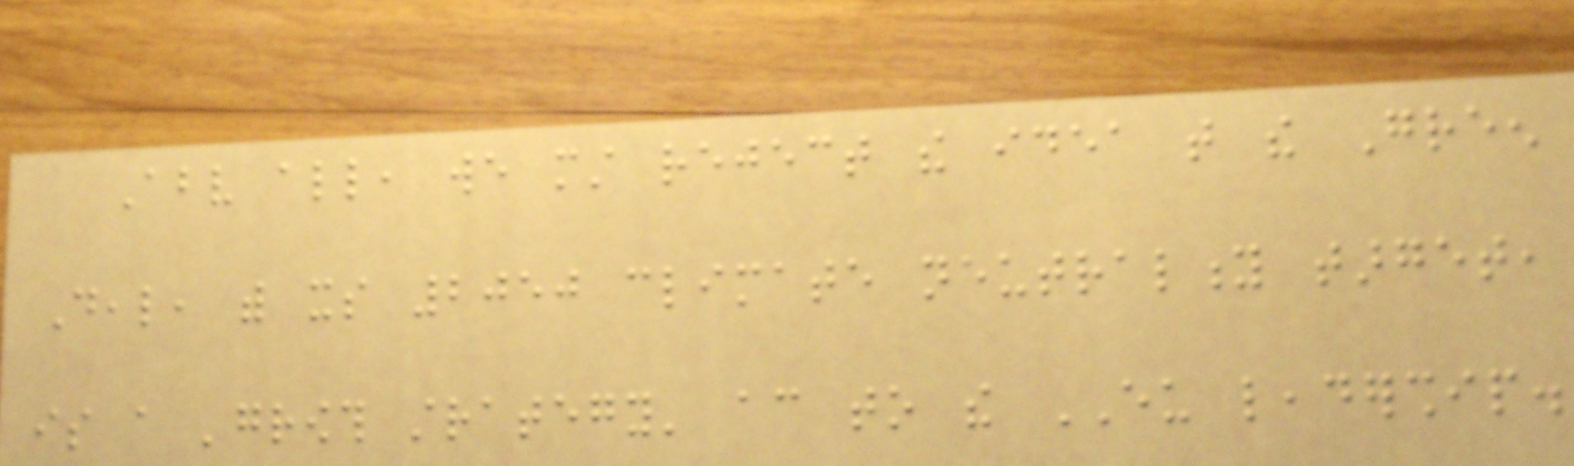Above all, we must reject the idea that the Green
Deal, with its 2050 climate neutrality target,
is a 'growth strategy' according to the EU leadership.
